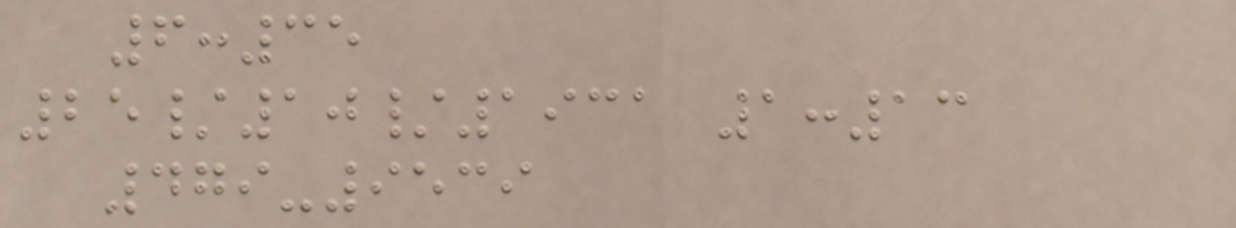6:35
25/10/1931 1:13
479-9539
